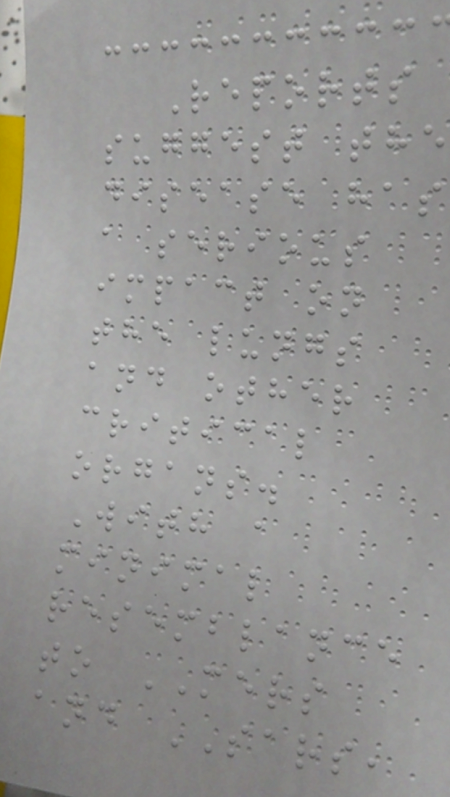Reports
suggest the
disease has
a serious
impact on
the lungs
and other
critical
organs.
With a
minimal
resemblance
to MERS
and SARS,
